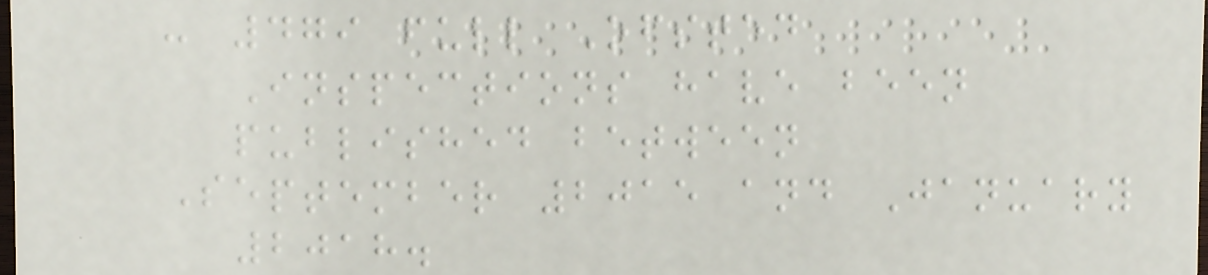- 479 full Ofsted
Inspections have been
published between
September 2015 and January
2018.
